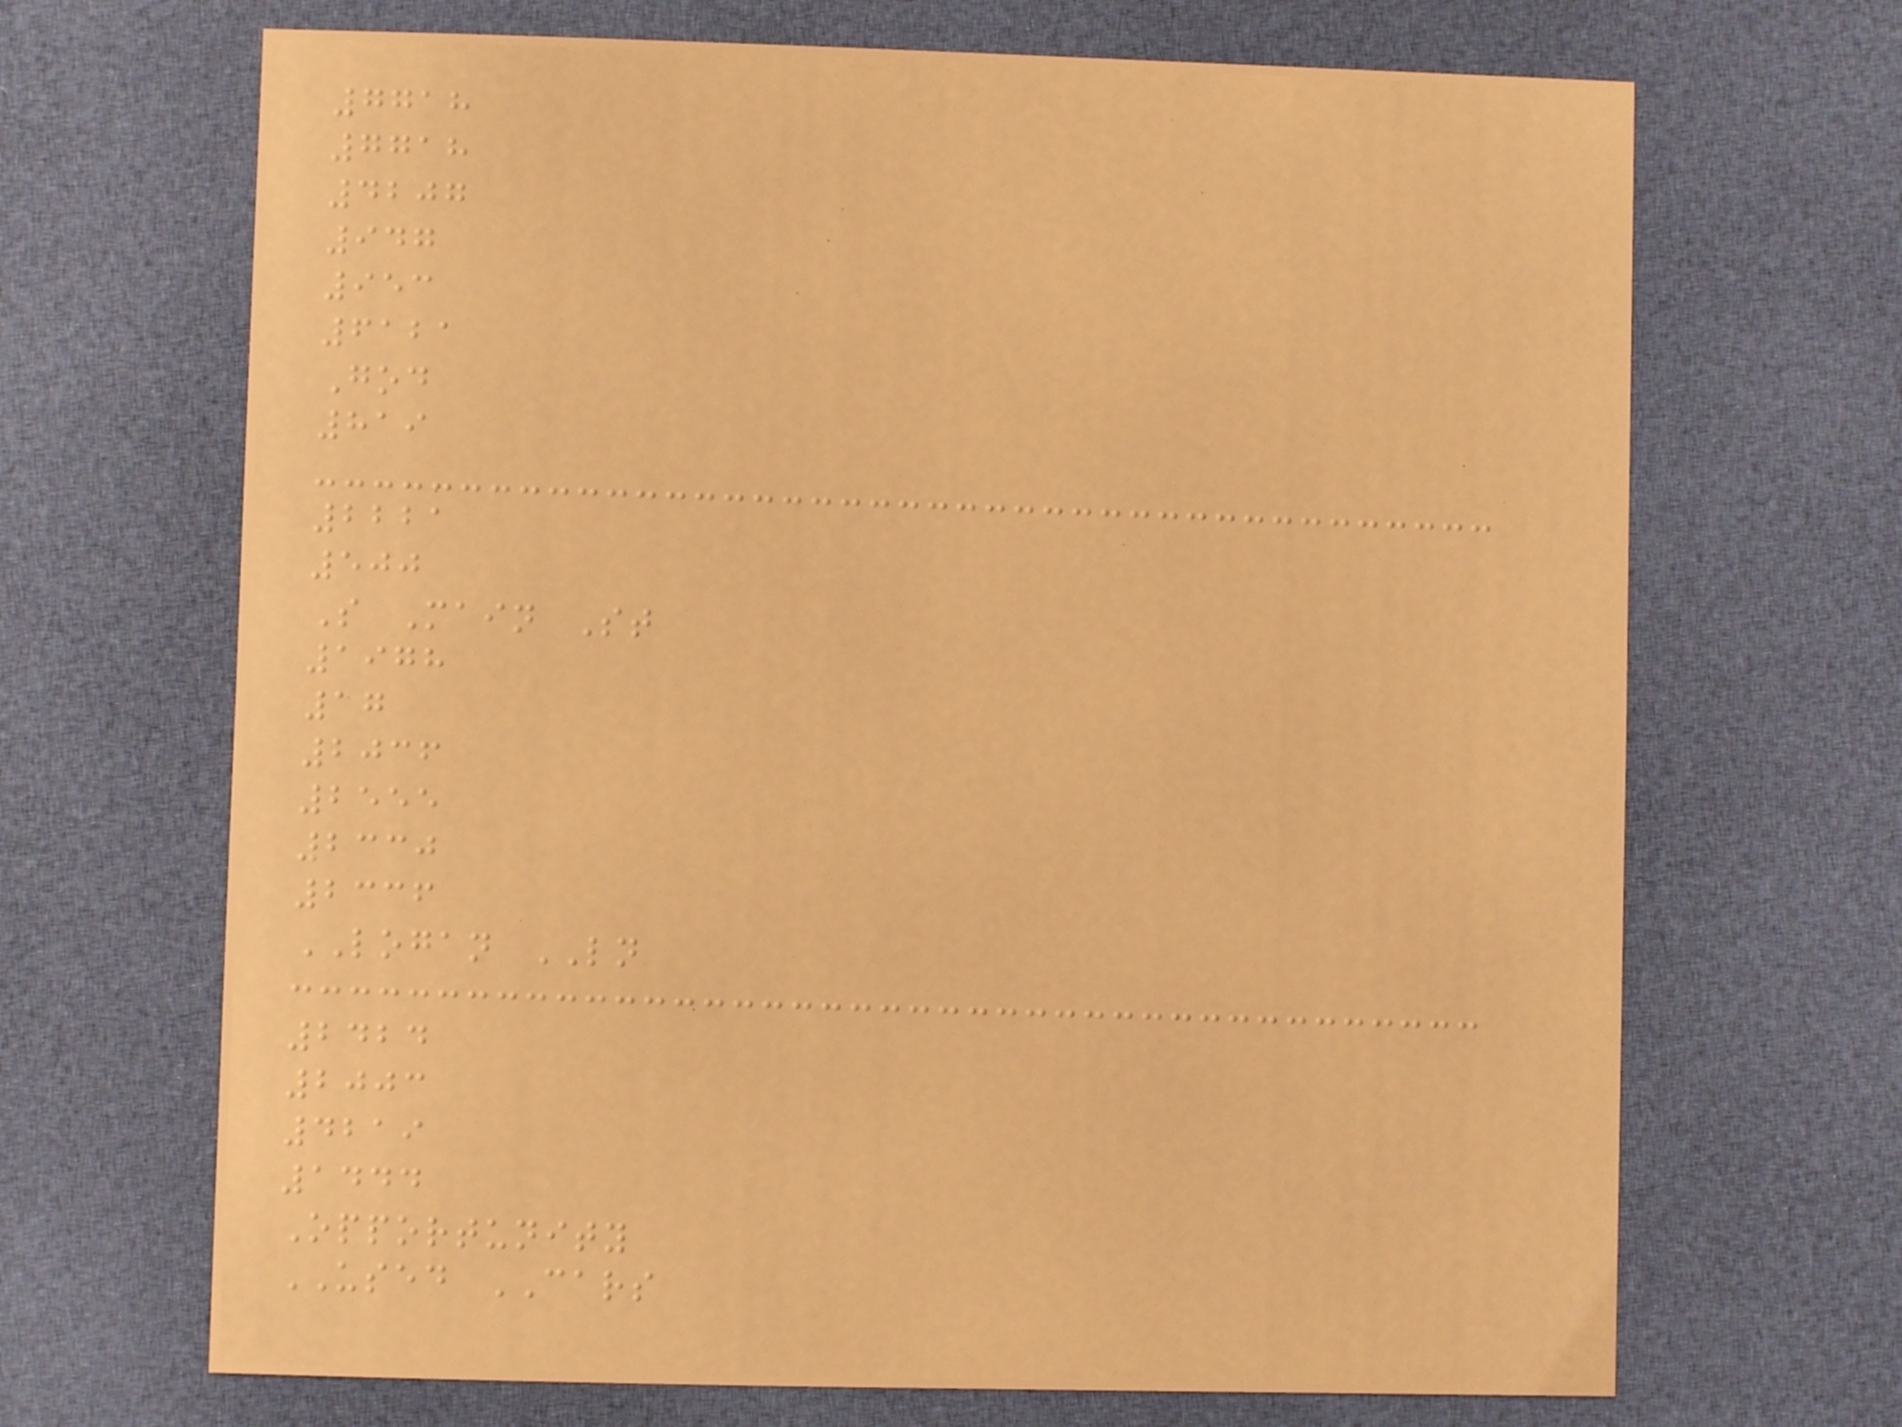7718
7718
4207
947
953
6121
God
819
2221
500
S Main St
1978
17
2036
2555
2330
2336
LOGAN LN
2424
2003
4219
1444
Opportunity
USED CARS
